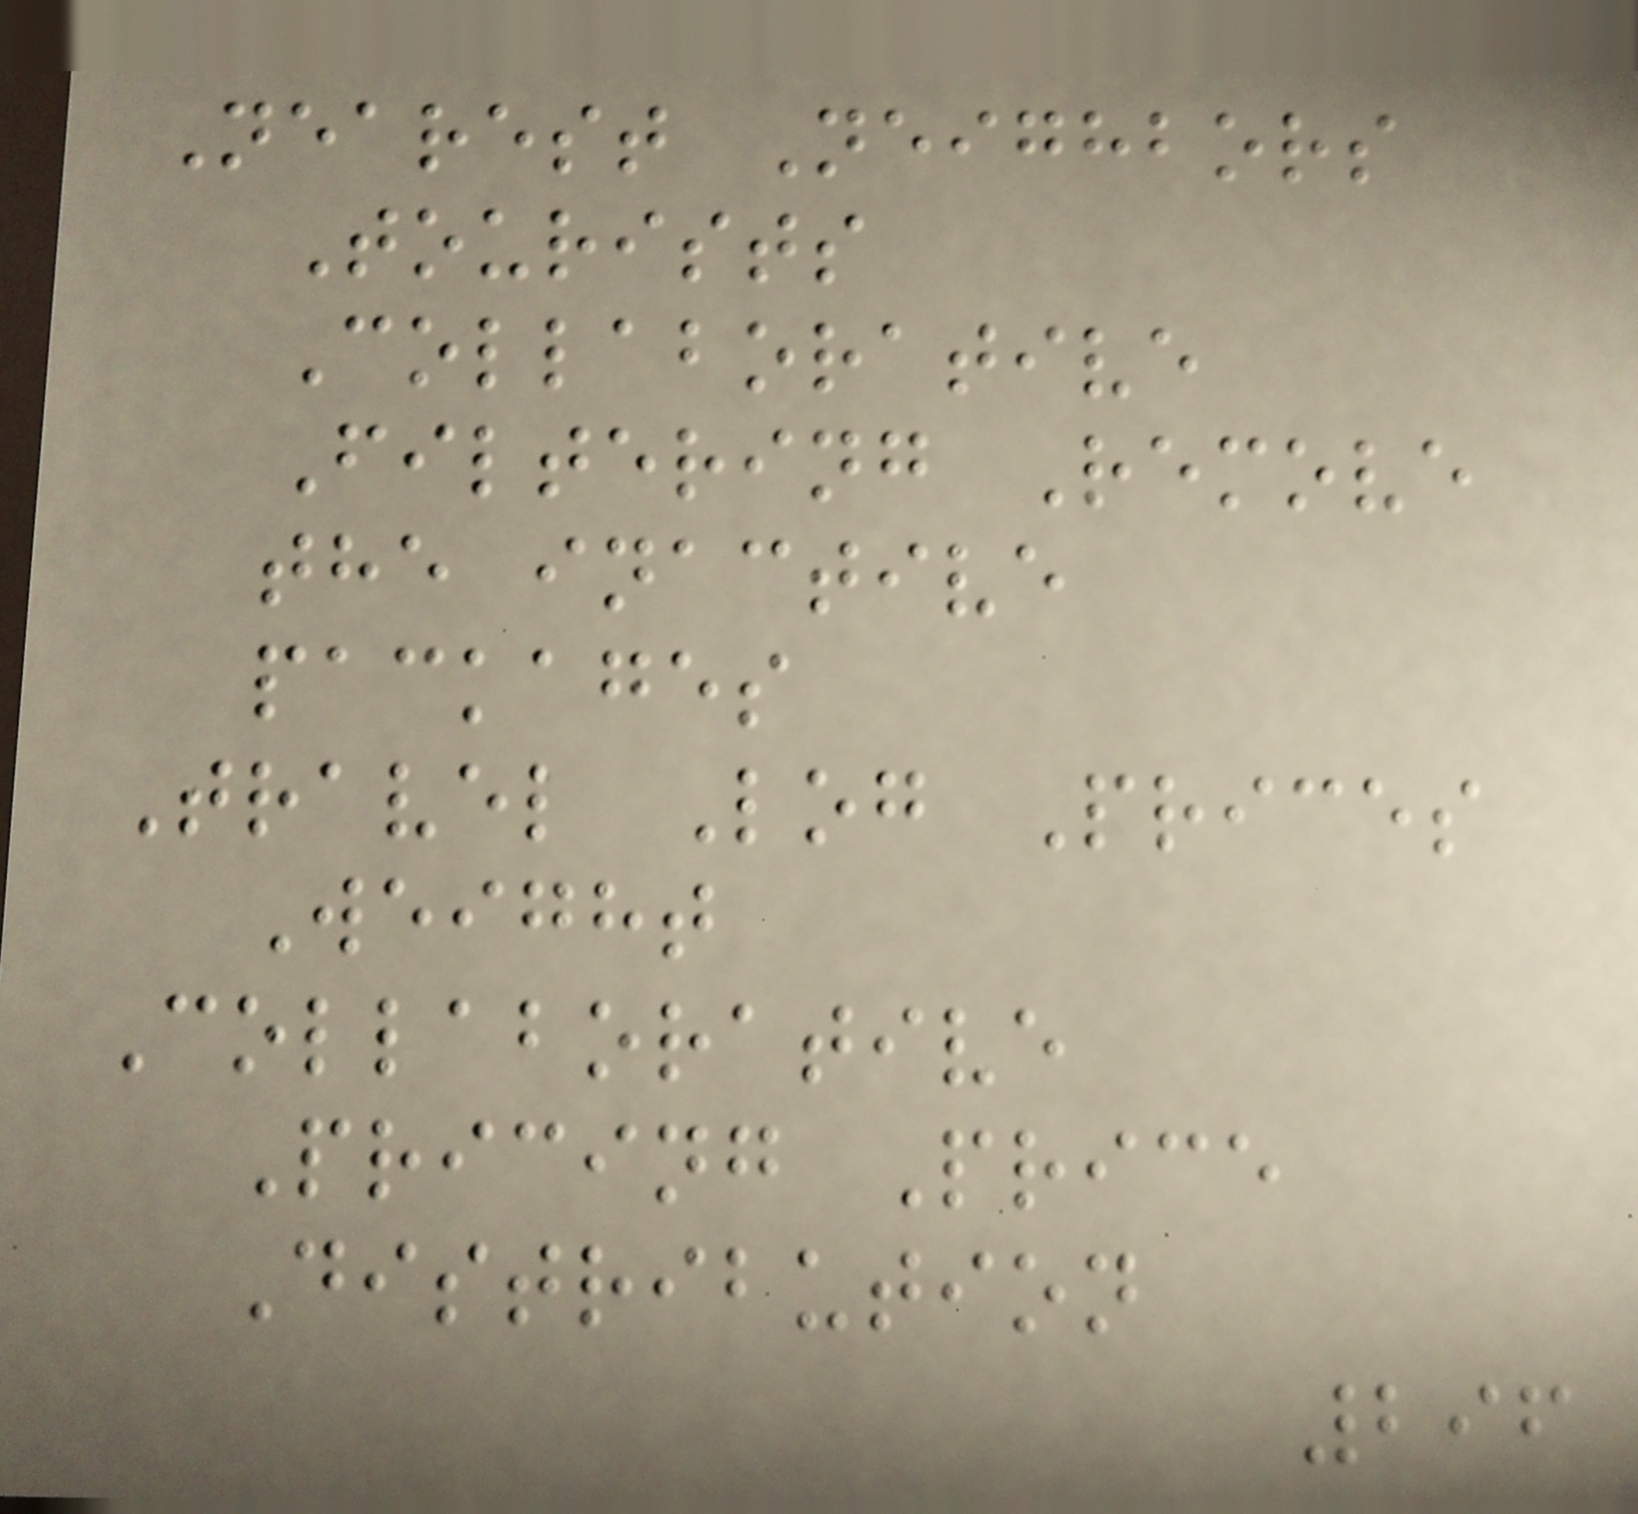Nearest Neighbors
Tourists
Collaborative
Filtering Remove
the inactive
packages
Travel Log Prices
Weight
Collaborative
Pricing Price
Distribution
296
